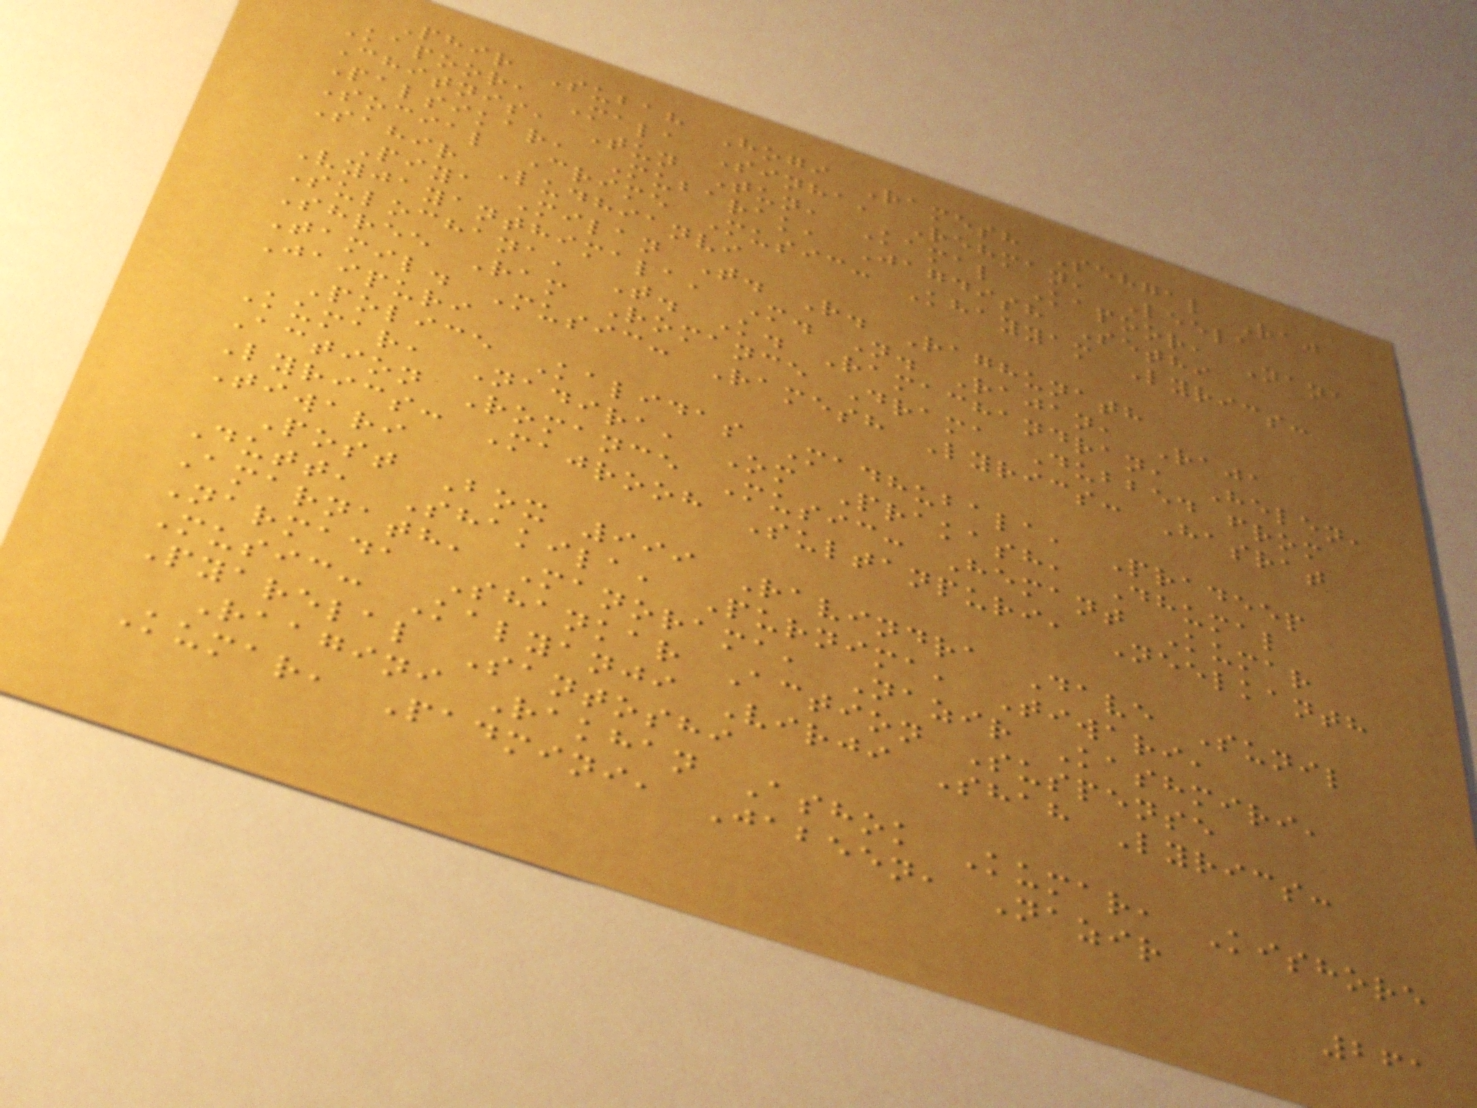Phir Subah Hogi Ramesh Sehgal Raj
Kapoor, Mala Sinha, Rehman, Leela
Chitnis, Tun Tun, Kamal Kapoor, Nana
Palsikar, Mubarak, Jagdish Sethi
Social Crime Music: Khayyam Lyrics:
Sahir Ludhianvi
Piya Milan T. R. Raghunath
Vyjayanthimala, M. N. Rajan, Raja
Sulochana, T. K. Ramachandran, Helen,
Shree Ram Romance Drama Dubbed from
Tamil. Music: Ramesh Lyrics: Hasrat
Jaipuri
Police Kalidas Madhubala, Pradeep
Kumar, Nadira, Om Prakash, Dhumal
Action Romance Music: Hemant Kumar
Lyrics: Majrooh Sultanpuri, Neelkanth
Tiwari
Post Box 999 Ravindra Dave Sunil
Dutt, Shakila, Purnima, Tiwari,
Amarnath, Manorama, Nazir Kashmiri,
Narmada Shankar Action Suspense
Music: Kalyanji Virji Shah Lyrics:
Pyarelal Santoshi
Raagini Rakhan Ashok Kumar, Kishore
Kumar, Padmini, Jabeen, Nazir
261
